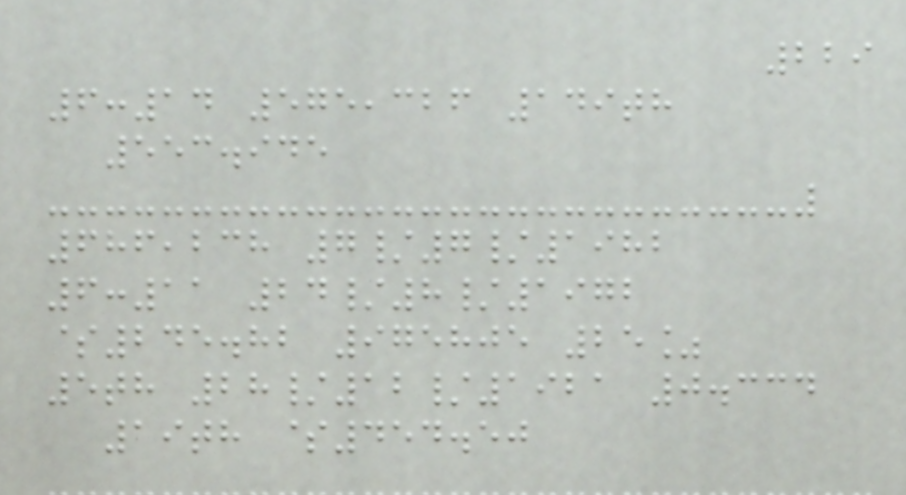229
6:14 575,326 149th
553.945
686,238 7/7/1982
6:11 24/8/1972
$245.82 975805 25%
5th 28/12/1921 0.334
19th $454.50
